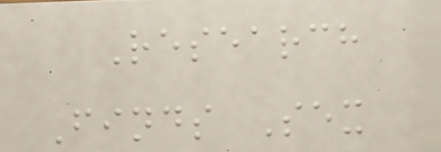Research
Finds Sex
